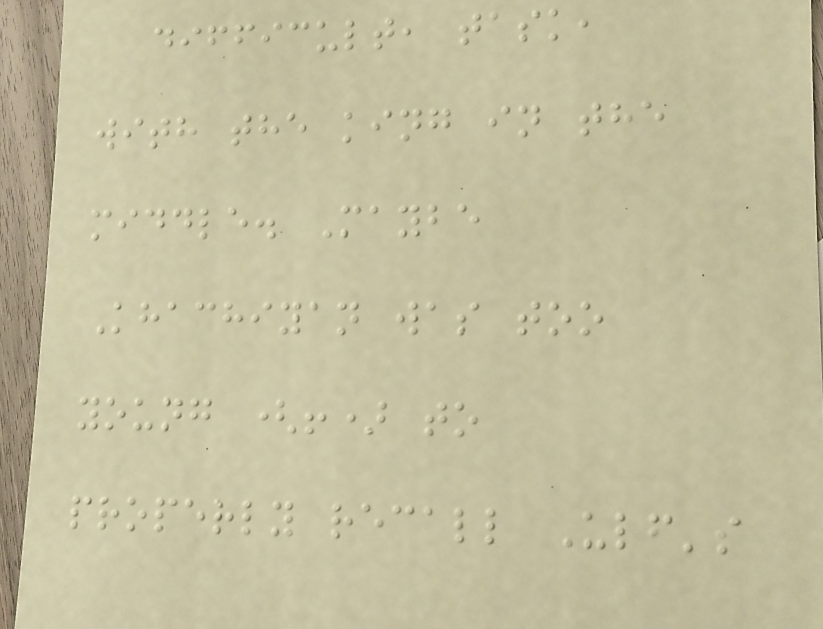difficult, task,
with the king in the
middle. Maybe
Khachiyan was too
young (!) to
properly recall Ulf's
